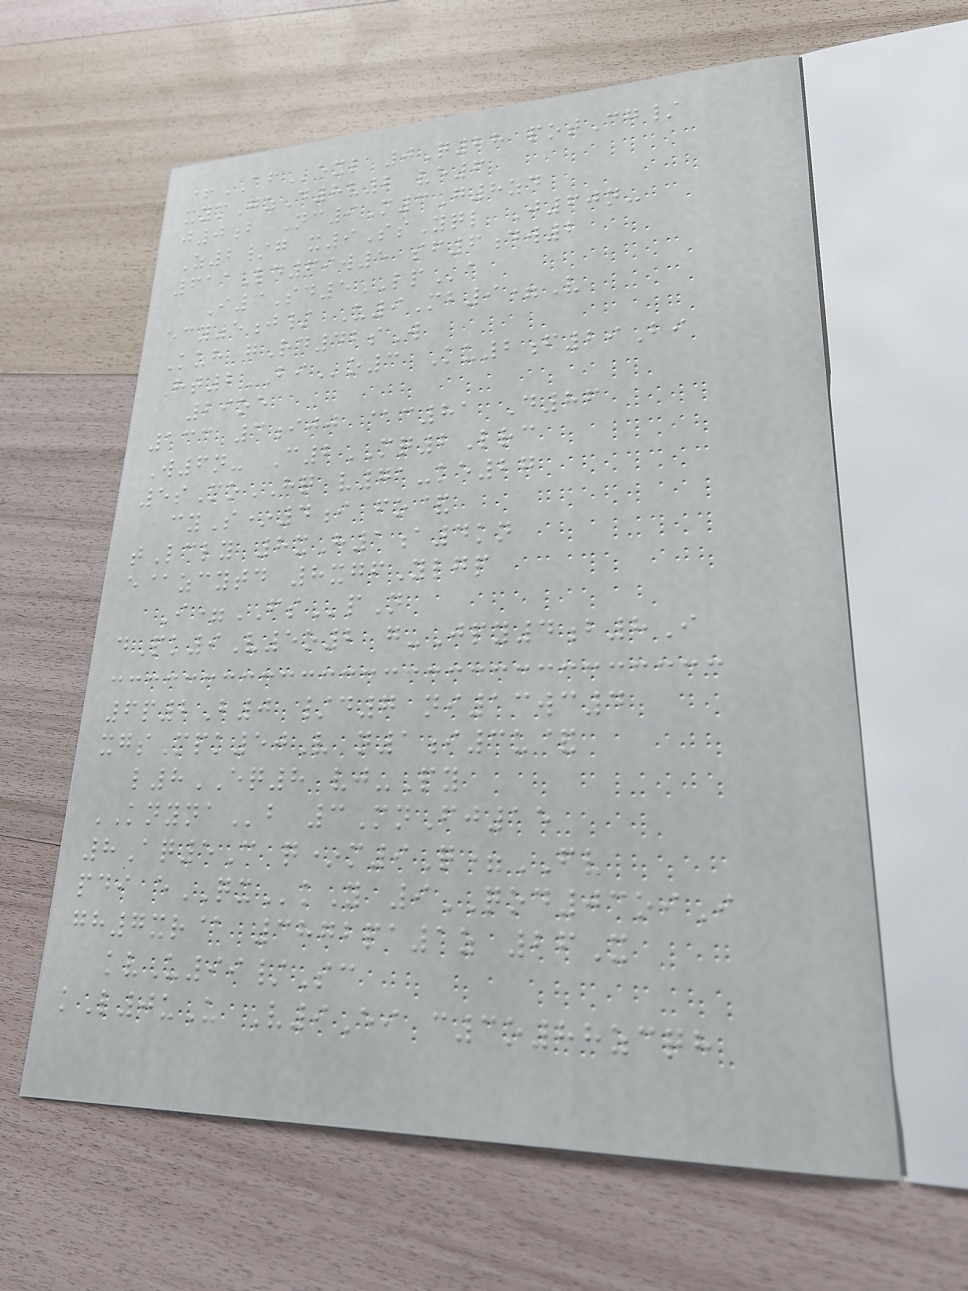+AFexl 0Q28 potCg/
xymGzD8v2 ve6
j0b Nc9M3G8zd
Z2/g x9SsYql J60n-
611Ld69w5 sf6dw2
I3Sd5LPa
ecy5j/ U9Mb9=V
Kuh gRd42sW
Ht2BIo3 Ku2f29Bi
29oe
133 3ijj @c81 D86
W6n- C2MQ2Lrc
5sMoHQ v71-ke27
cyS*4i fo&
tLcly 8xH1a4kn
e@zcytd 8xgfYlgp
I=FSpN
dPk9V5o2 g-Jpy4b8I
6p2B0 /d7 ni13wc4
xgsMpk50V n1i3u&
l8EQ8 vj-Py
KNYNAb 3MnFj15
8Aq5C q*m9Q=FV
pdi eQXkY 9QOD03oiI
gh7xr@ 3872pa1z 26X
kvU99/Sc
kL0uU V9Ei c3o88zcqh
